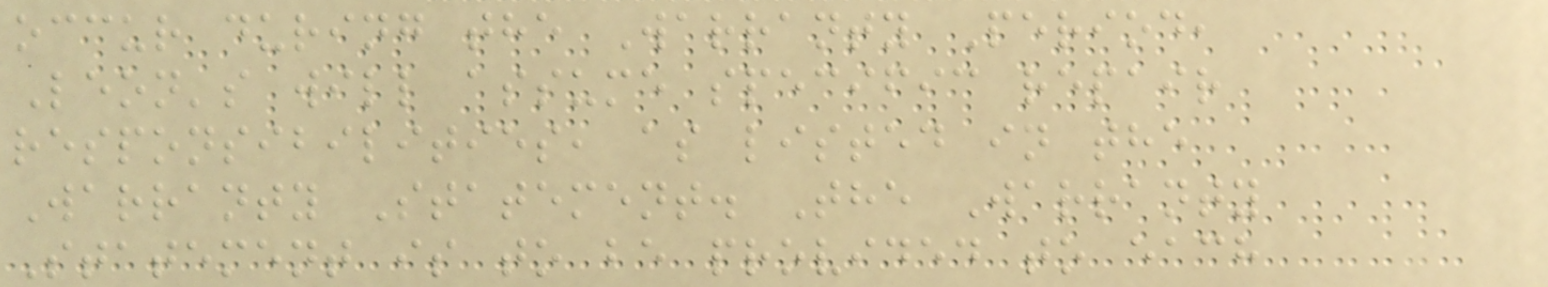occur during the Warranty Period,
Leon's will assume specific repair
responsibilities, as listed in the
Warranty Statement. The Warranty
Statement is to be provided to each
